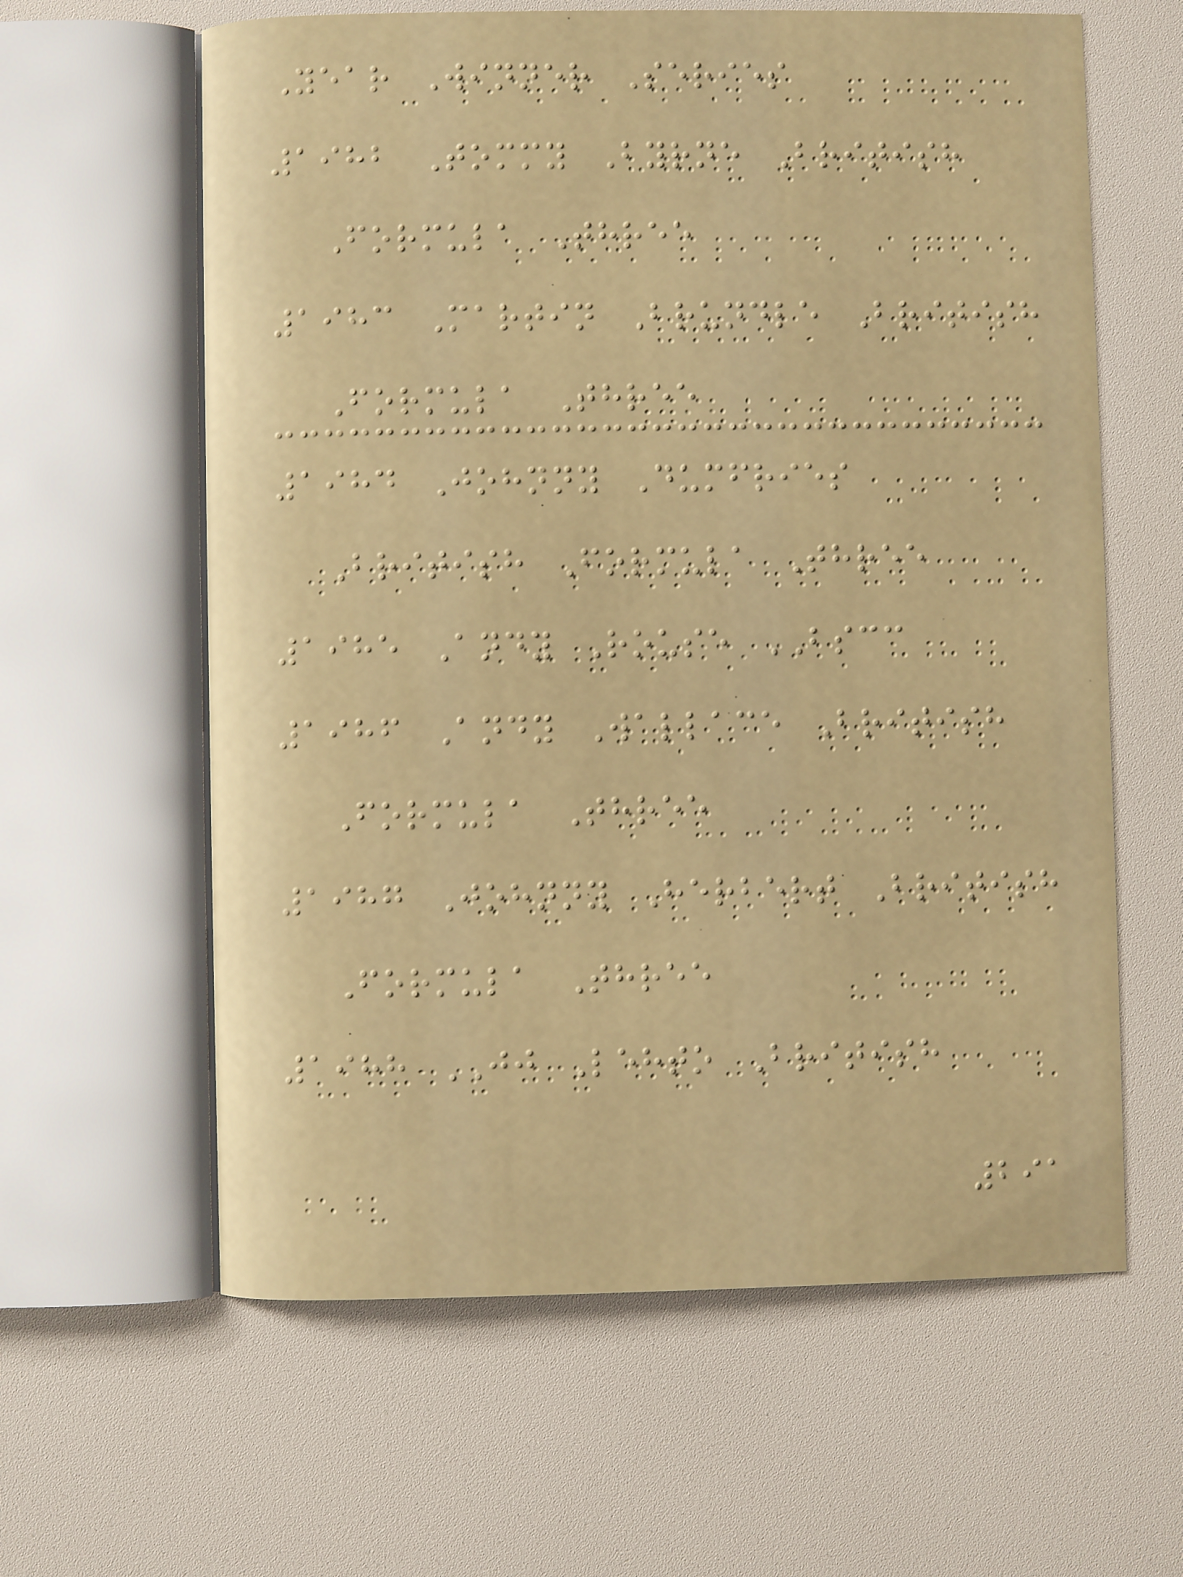Year Winner Series
1982 Tommy Byrne British
Formula Three
1983 Martin Brundle British
Formula Three
1984 Johnny Dumfries
British Formula Three
1985 Andy Rouse BSCC
1986 Andy Wallace British
Formula Three
1987 Johnny Herbert British
Formula Three
1988 JJ Lehto British
291
